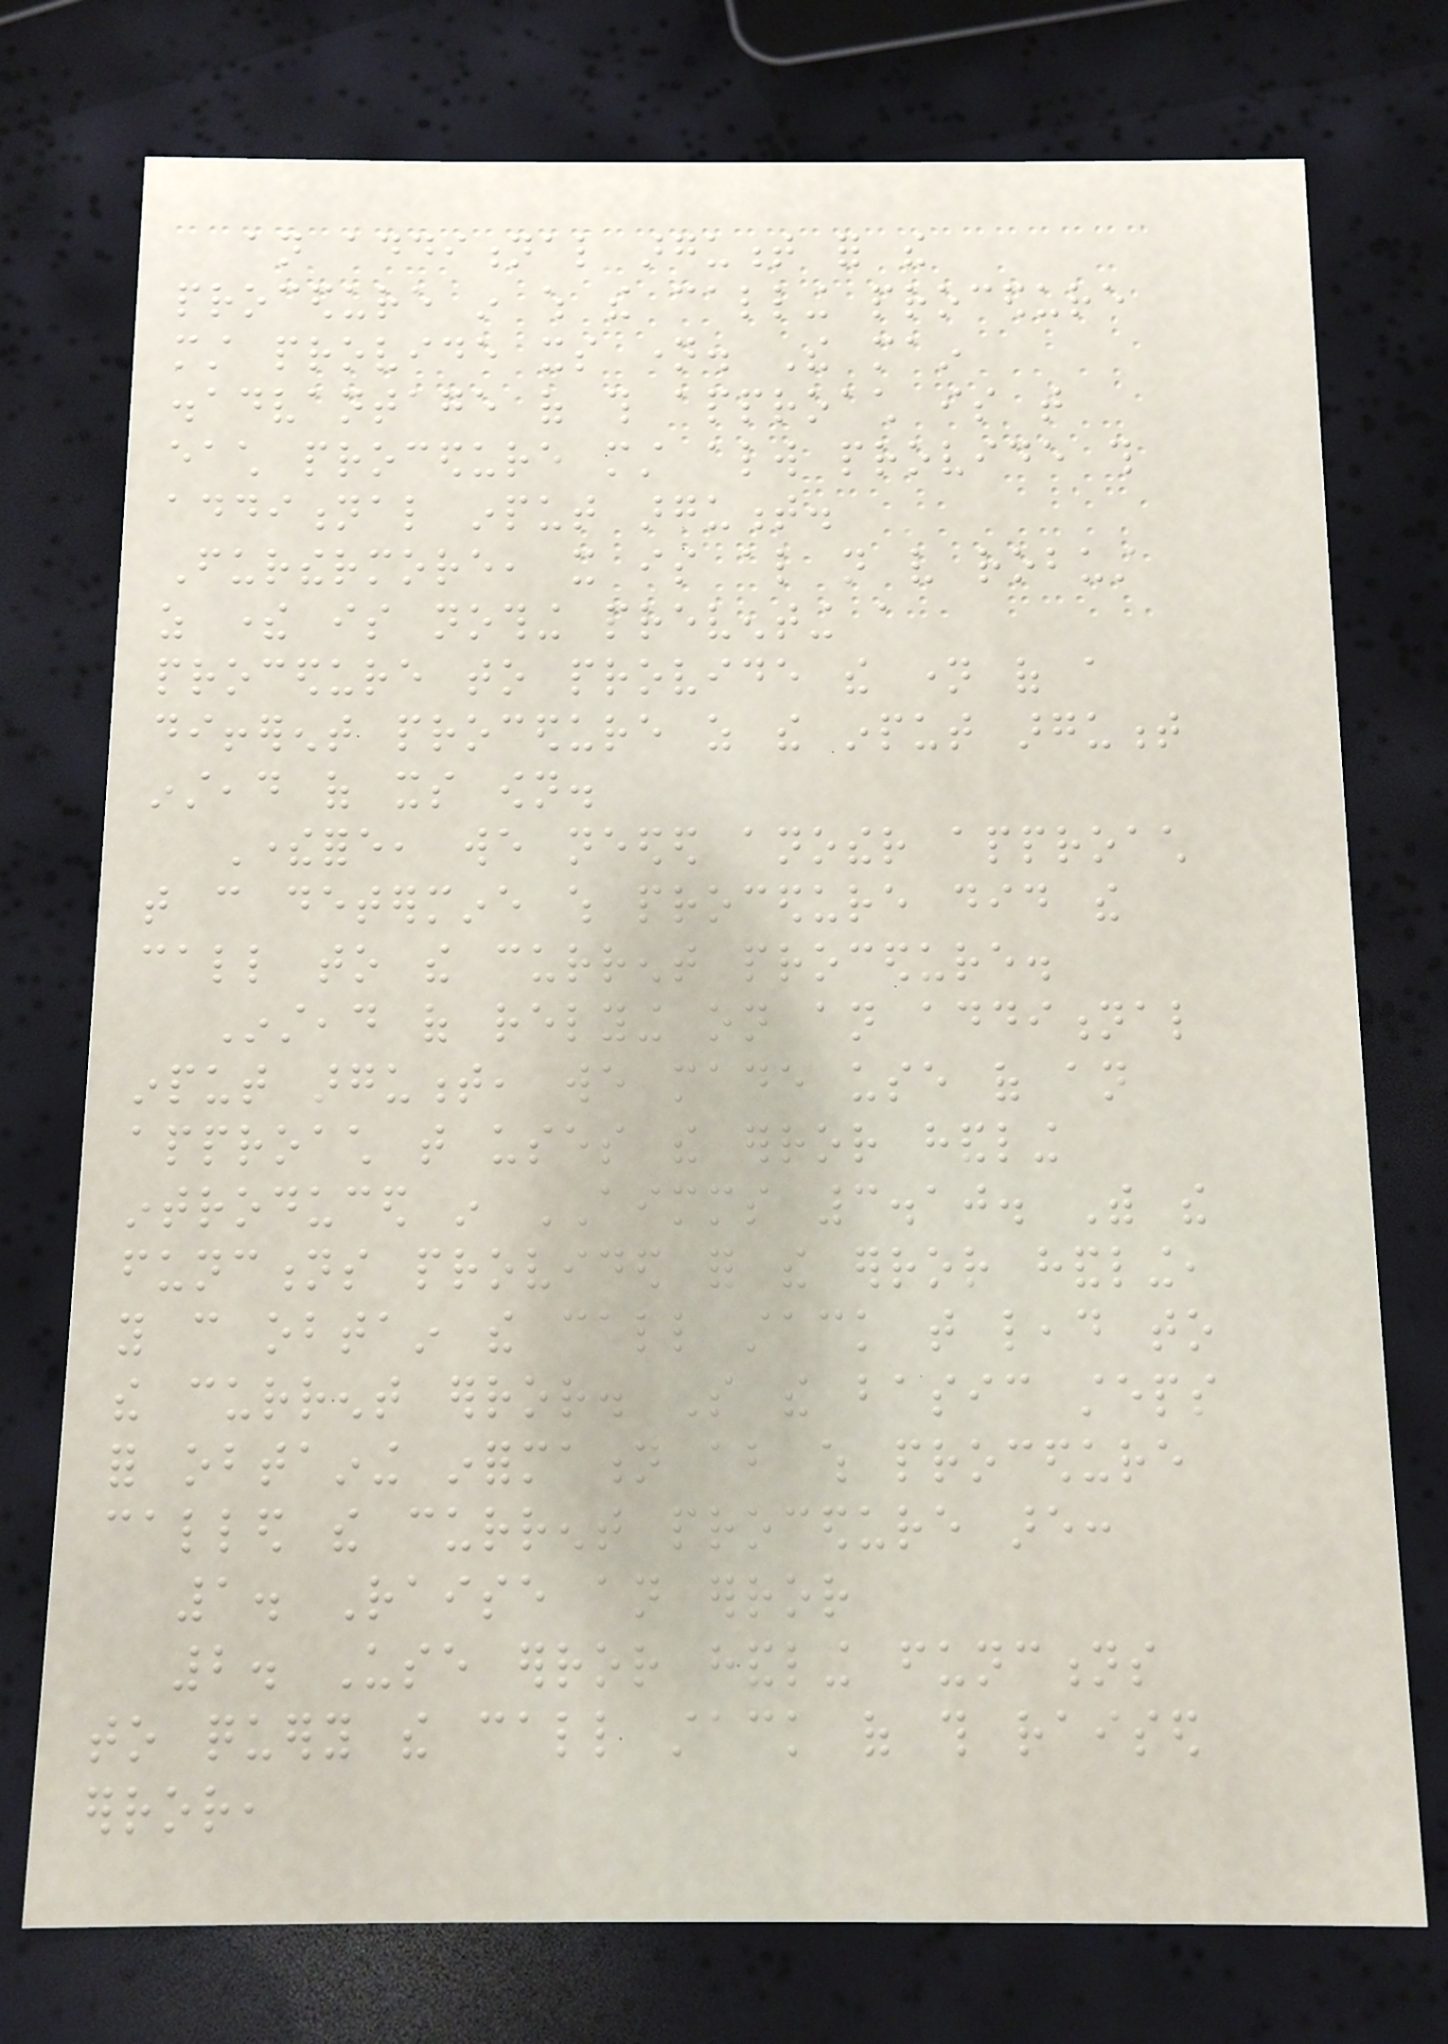an additional argument for the
procedure in which the calling procedure
must provide its name. The main
disadvantage of this approach is that
each procedure must always provide this
additional input argument.
Furthermore, it is also not very robust
as there is nothing preventing a
procedure to provide the name of a
different procedure as the input argument
instead of its own.
Therefore, we needed another approach
that can determine which procedure did the
call to the current procedure.
Instead of relying on an additional
input argument, we made use of an
approach that uses the error handling
introduced in AIMMS 3.10. With the
functions provided for the error handling,
you can obtain the call stack that lead to
the current error. So the basic steps
for obtaining information about which procedure
called the current procedure are:
1. Raise an error
2. Use error handling functions
to query the call stack of this raised
error,
